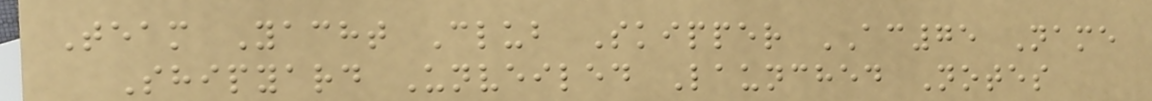Team Yacht Club Skipper AC75 Name
Shipyard Unveiled Launched Notes
